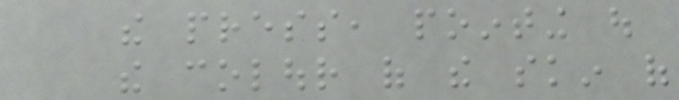the press, pointing out
the colour of the skin of
